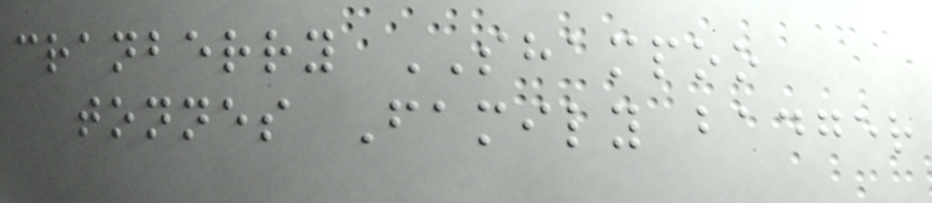cranberry SHAMPOO
tonnes Family badger
